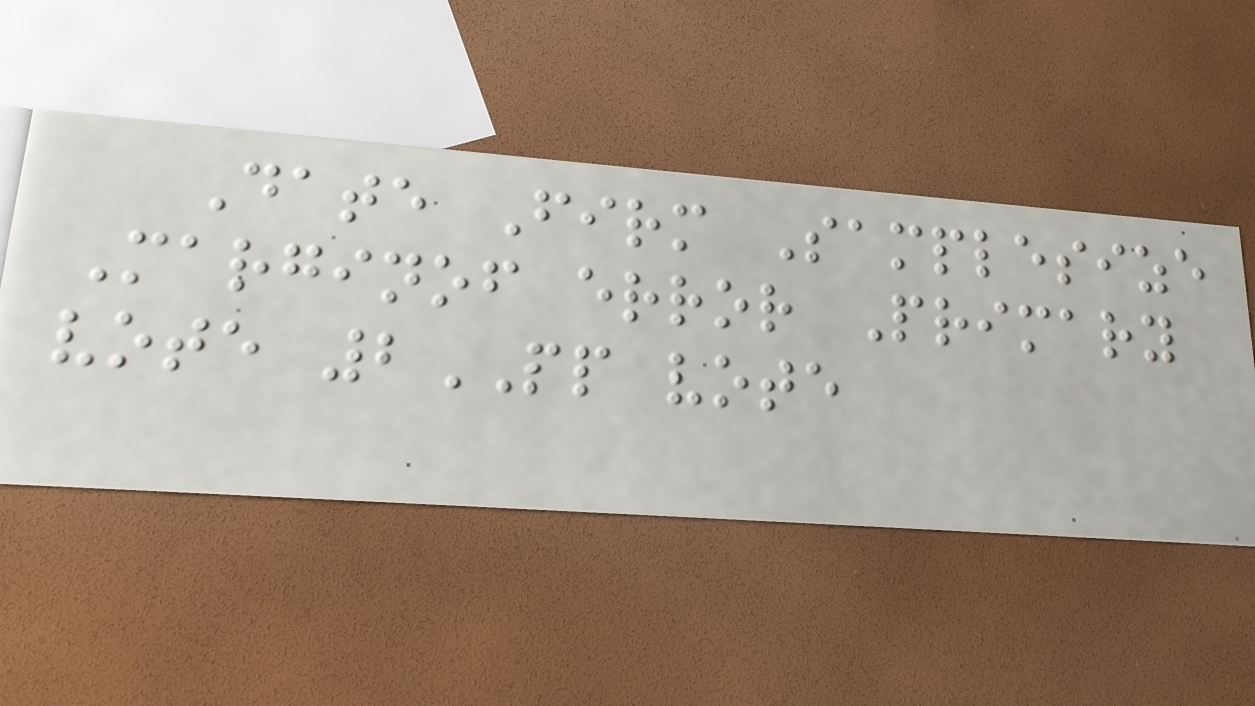Date Firm Samplesize
Marginof error Primary
vote 2PP vote
